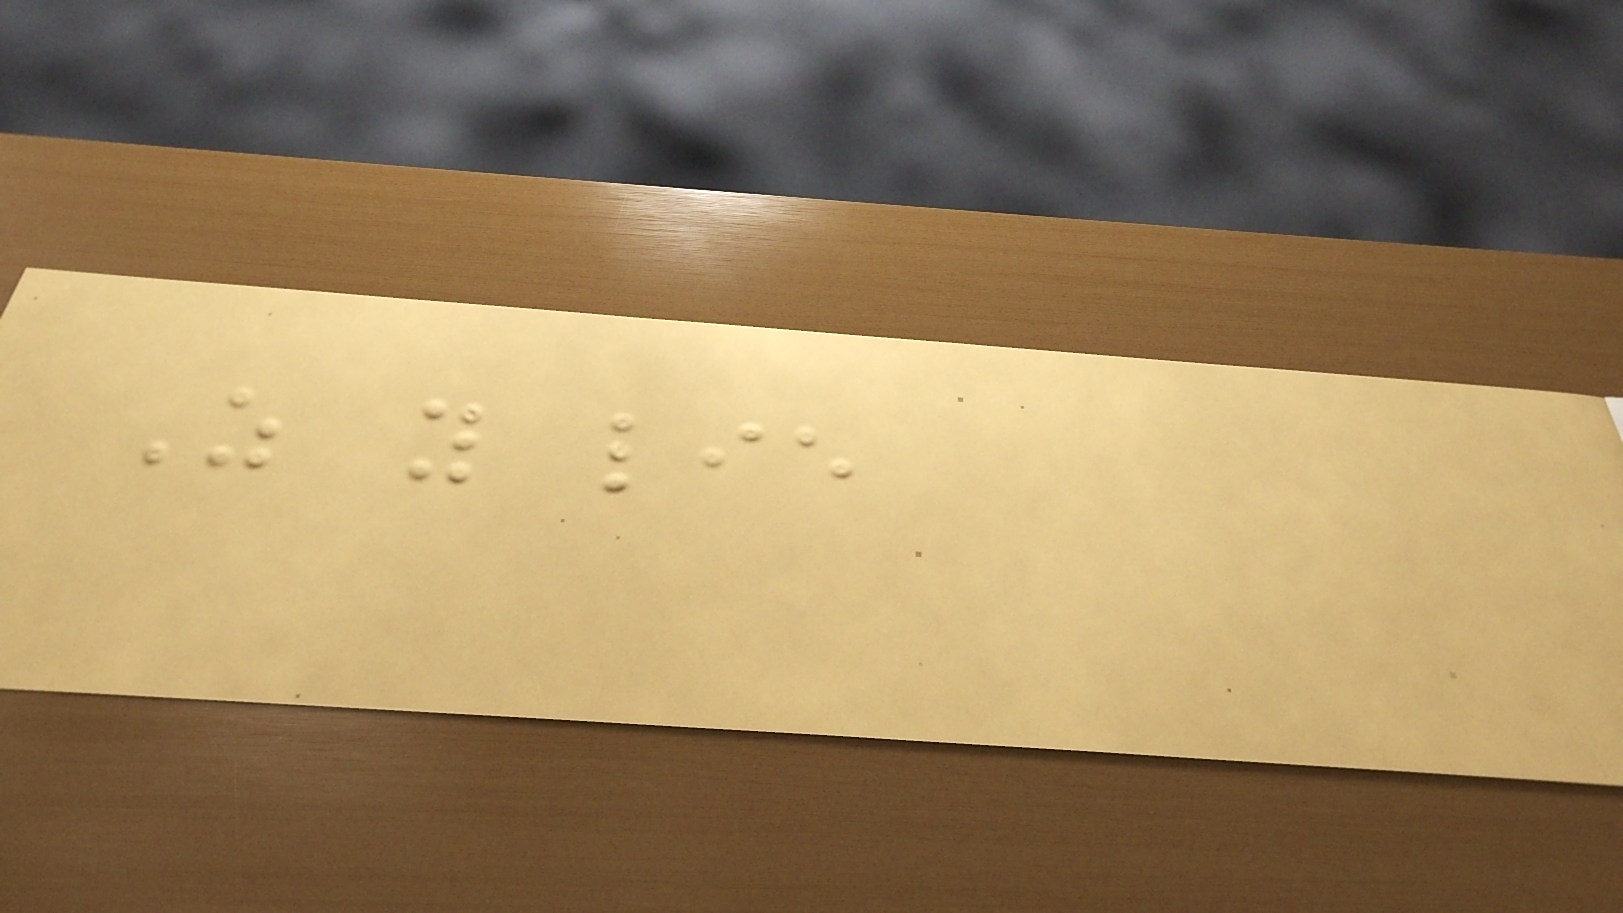As you lie
